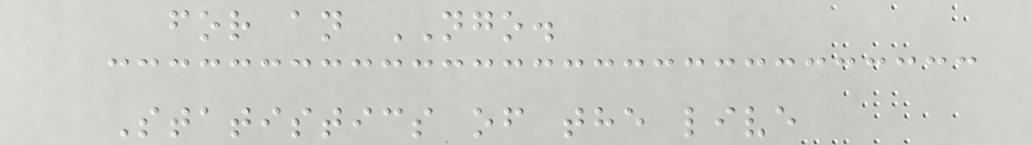for an NGO.
Statistics of the live
